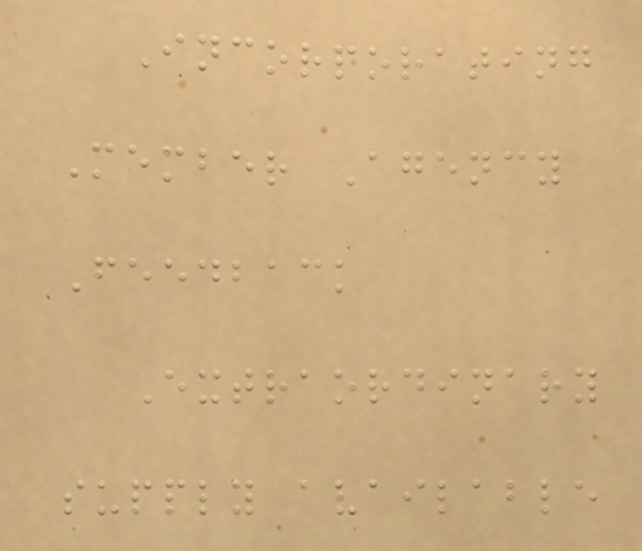Incorporating
Member Agency
Feedback
Extraordinary
supply available
